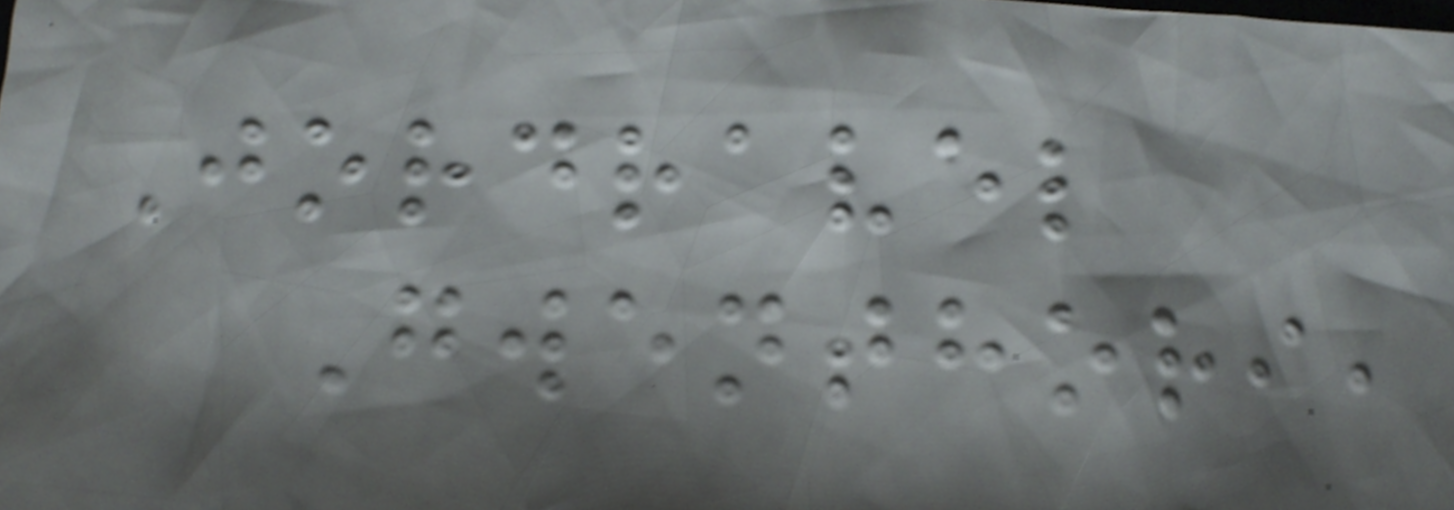Jordravel
Gwenthori,
